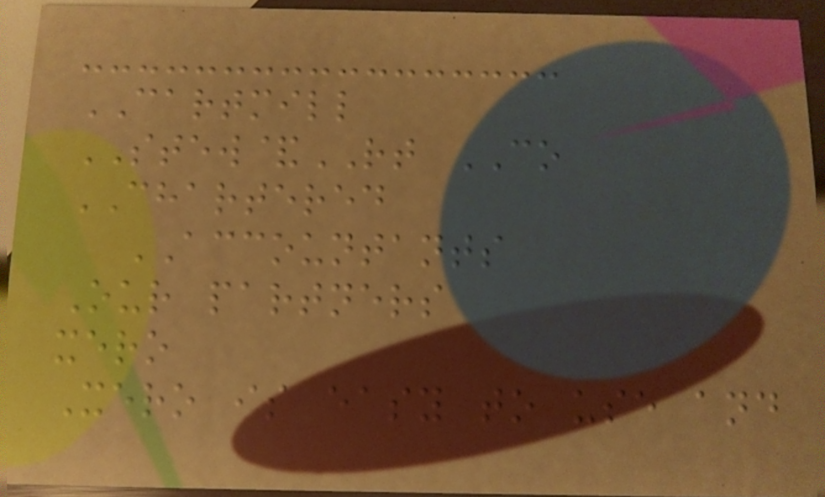CARTMILL
STEW&RT CO
CHARTERED
ACCOUNTANTS
Our partners
xero
Xero is easy to use and
